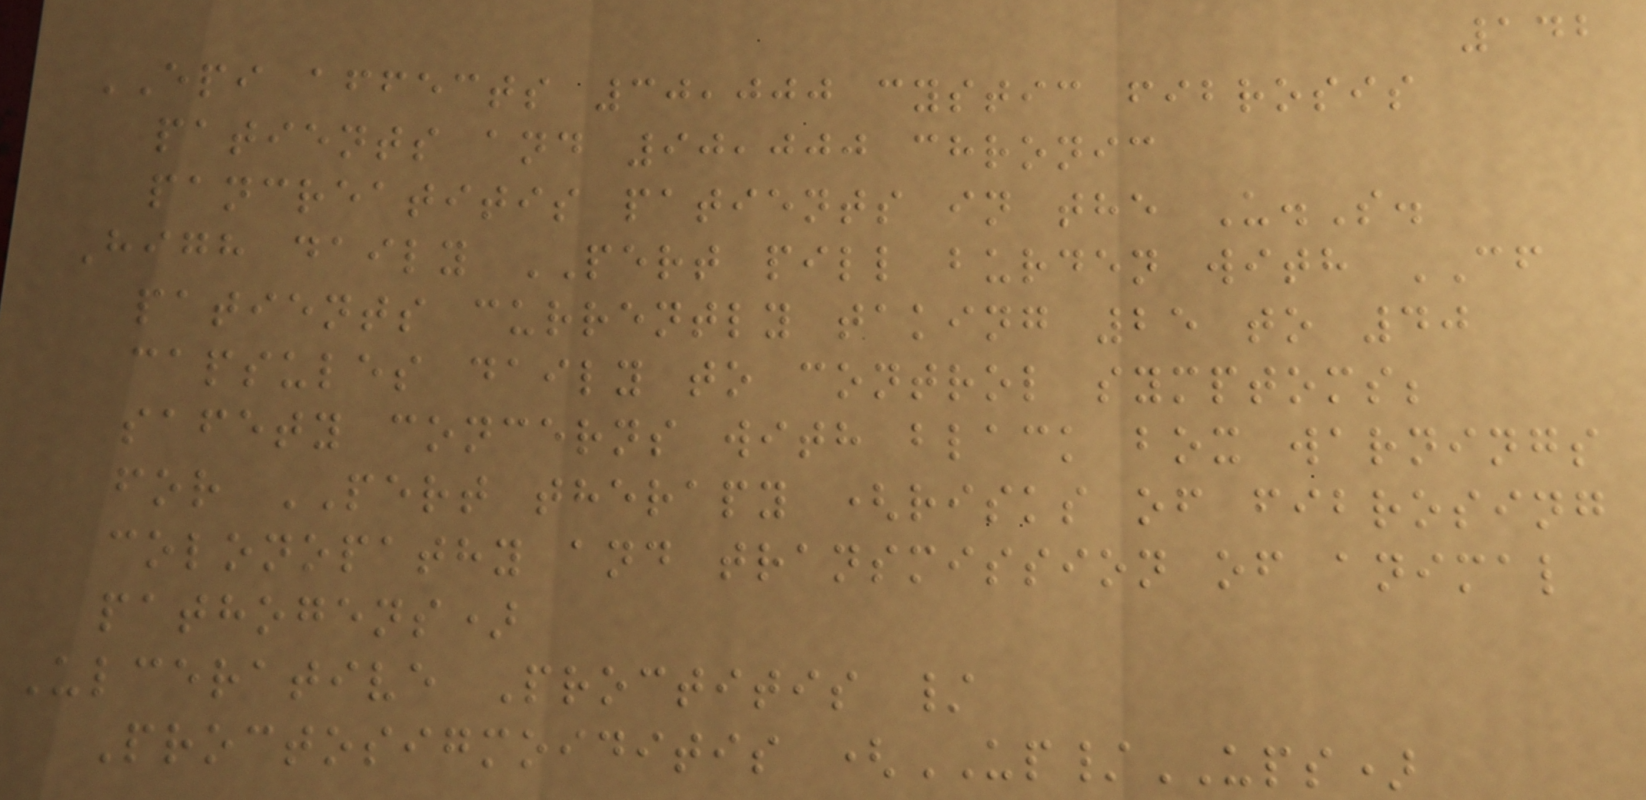142
EPI affects 30,000 cystic fibrosis
patients and 90,000 chronic
pancreatitis patients in the U.S.
High daily PERT pill burden with CF
patients currently taking 25 to 40
capsules daily to control symptoms;
safety concerns with black box warnings
for PERT therapy (risks of fibrosing
colonopathy and transmission of animal
pathogens)
Ulcerative Proctitis /
Proctosigmoiditis (UP/UPS)
